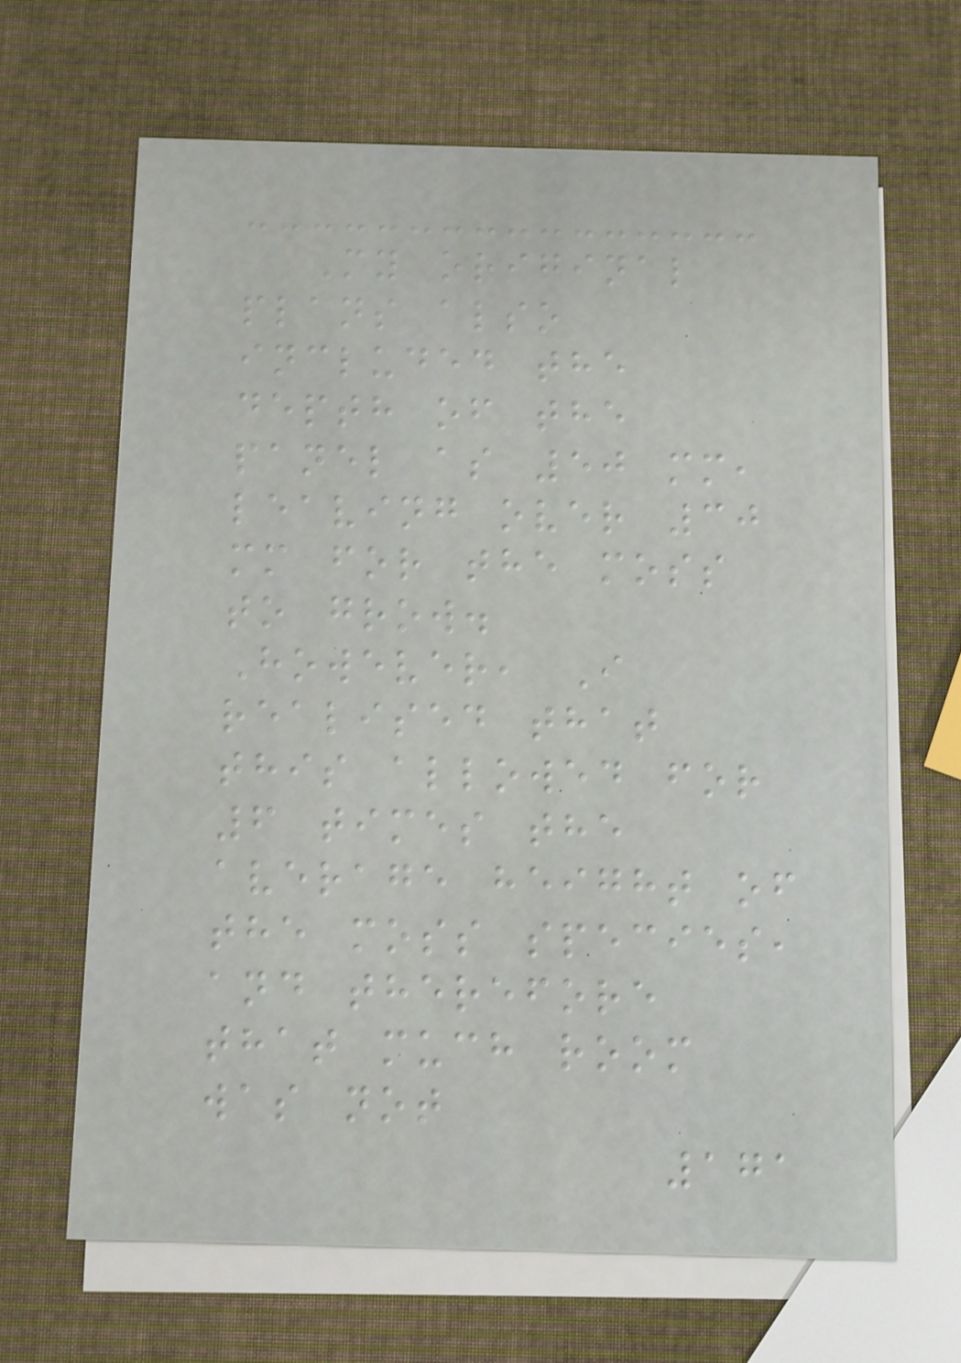My original
plans also
included the
depth of the
panel as 50 mm,
leaving over 30
mm for the moss
to grow.
However, I
realised that
this allowed for
6 times the
average height of
the moss species,
and therefore
that much room
was not
171
